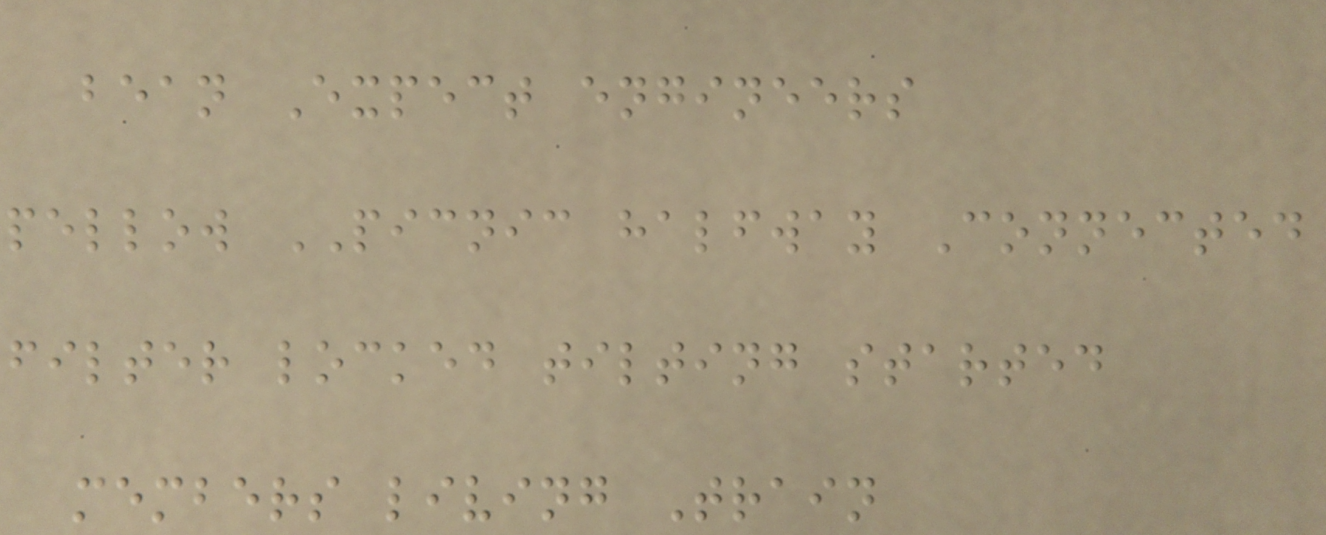bean Expect engineers
pellow PICNIC halfway Connected
filter locked tilting started
members living Train
